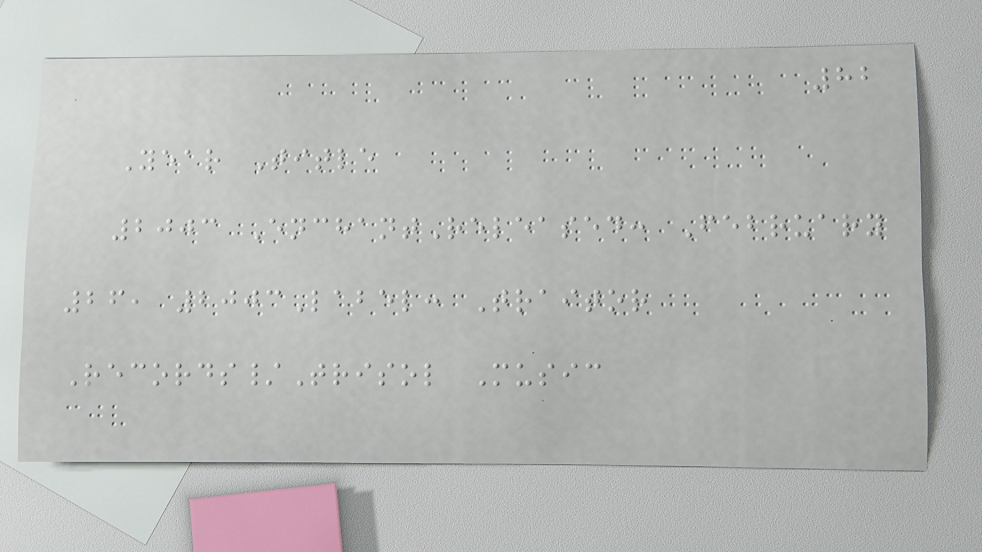82
Year Title
2003 EnchantReleased: February
26, 2003Label: Traitor
Records/Trisol Music
